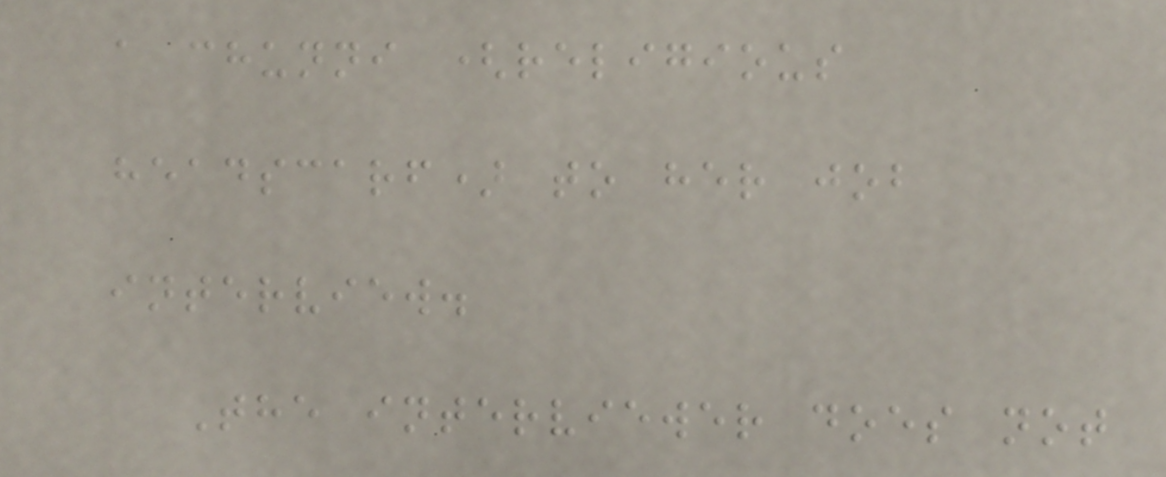a chunni (religious
headscarf) to her job
interview.
The interviewer does not
